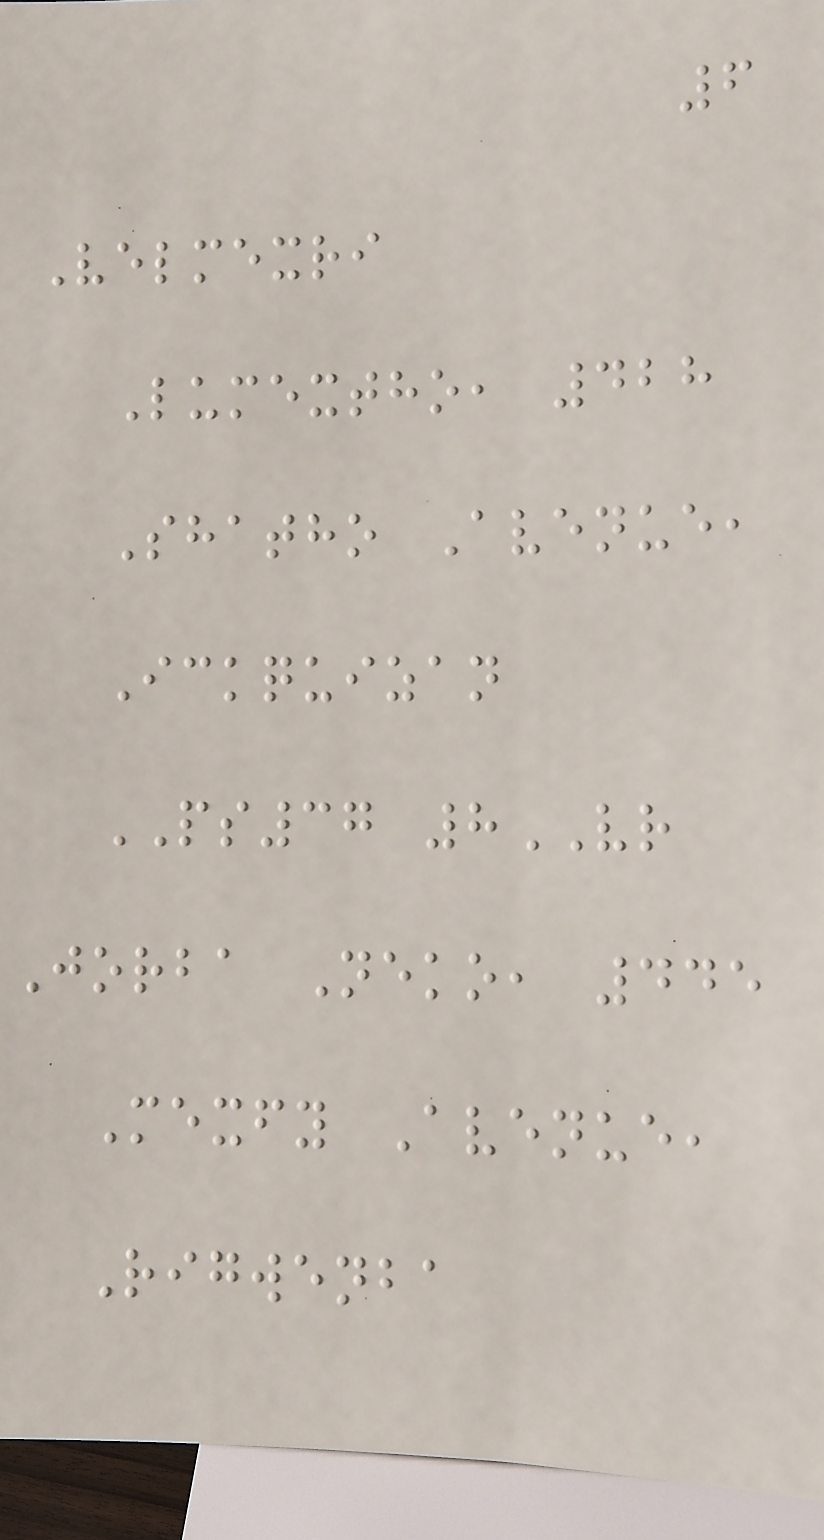6
Velmexri
Lumextho, 428
Shatho Avenue,
Ickquizan
PS37 8VR
Jorba Neko, 445
Mexfy Avenue,
Rigwenba
